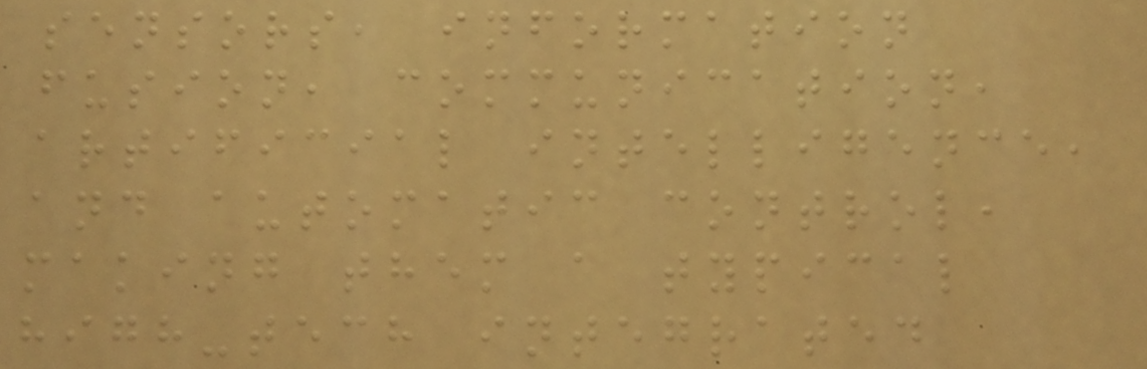sensors, information
fusion, communication,
artificial intelligence,
and automatic control,
making them a typical
high-tech integrated
